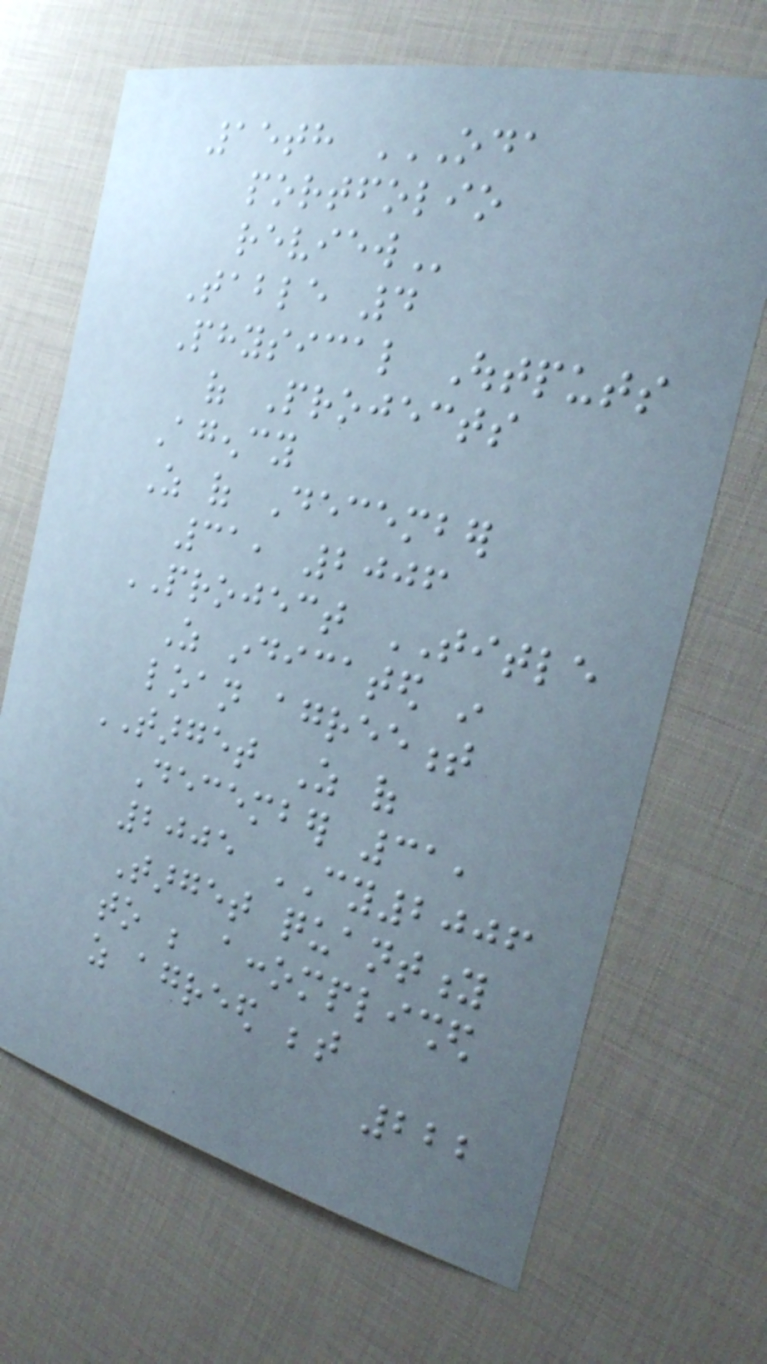15th ODA
PORTFOLIO
REVIEW
Table 4
Physical Outputs
of Projects
Agency
As of December
31, 2006
PROJECT TITLE
As indicated in
loan agreement
TARGET As of
December 31,
2005 CY2006
Target quantity
to be accomplished
as agreed between
222
